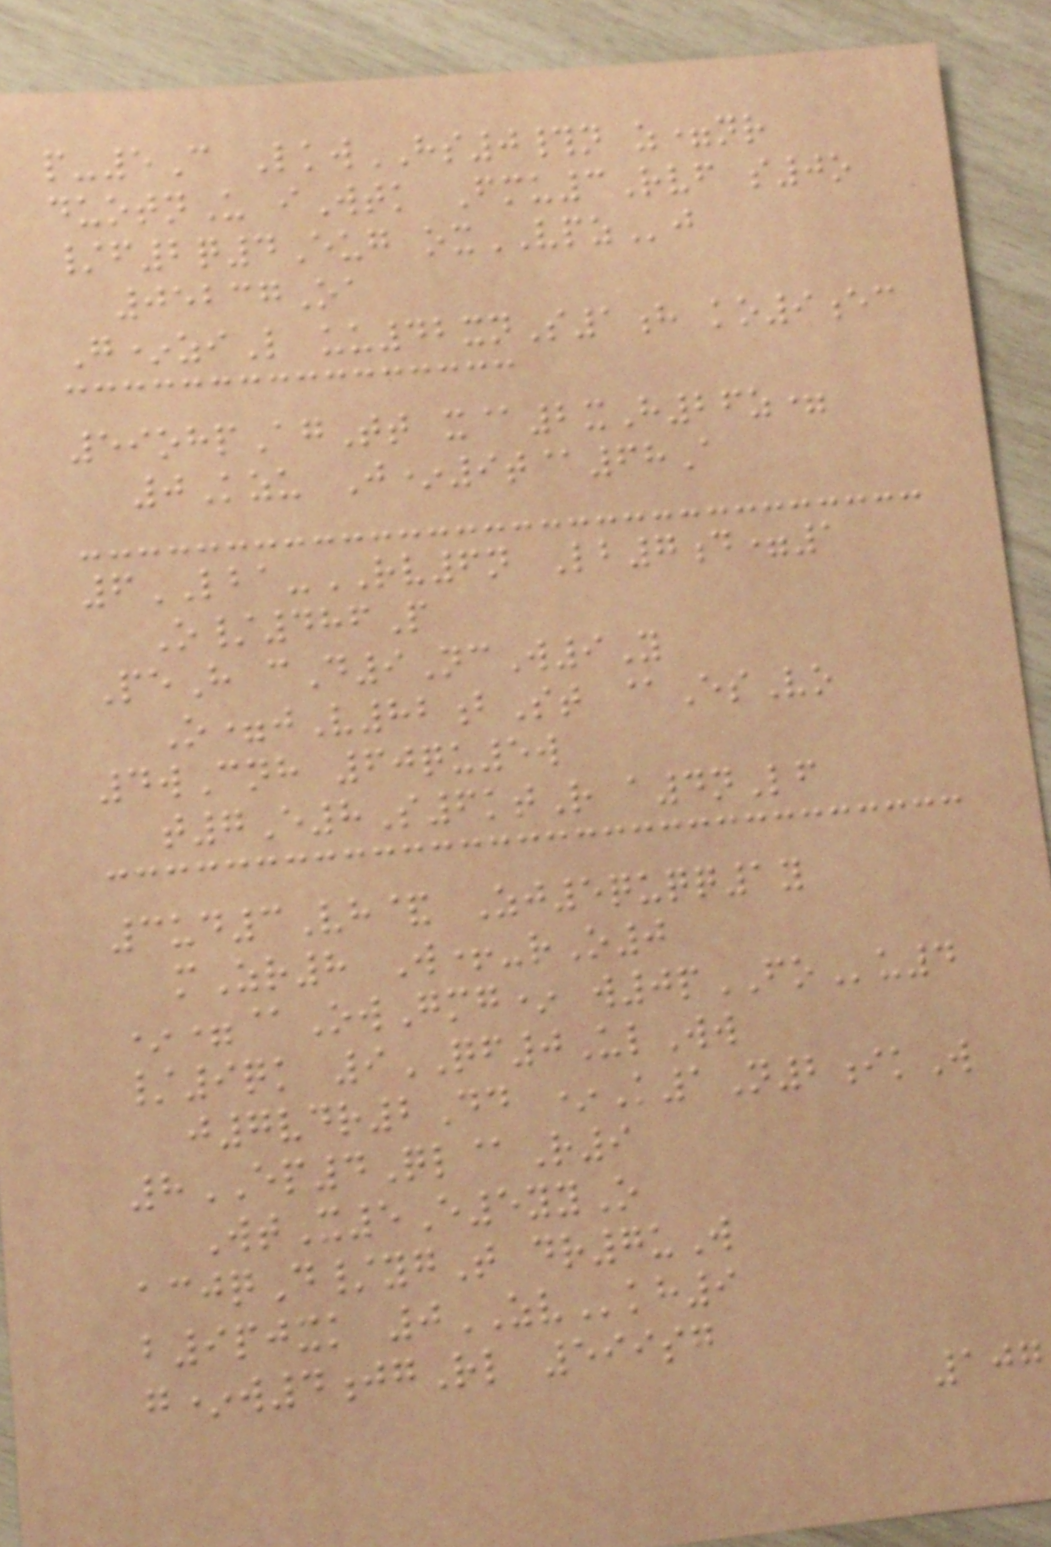p-5C LkwHS0#n z=nr
duotnU iWtk Fmu3Rvf s0o
/f2q4Eug oxVPZj
05237Oa
G*ziL uu42xnS1h ko9ec
59ohpAgTt x@2xH26z=
0Kzu J*9t@68A
6LBA-RV6n Lb7d=1
O/486P
PeH cD9NcW9Y
O=jV82bSt @EsVo
4wCnh 60qu5w
t7E8S6ktR a4nLf
3ud3Vh& Zj5quqq1y
mZr8 W+-rO0
*=@OwGmg* w0pFOu4
/9qk 9QF0UlWw
j7vdr2Dd *K1N2ikW
8EP4Ql@R9
WtX5E5yyO
acjqD/ygT dr7uW
b9pjxk 0ZVkh9
g*w4jgRl 599sg
107
